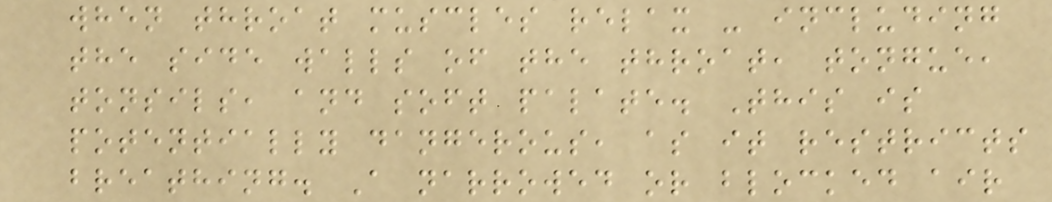when throat muscles relax - including
the side walls of the throat, tongue,
tonsils, and soft palate. This is
potentially dangerous, as it restricts
breathing. A narrowed or blocked air
